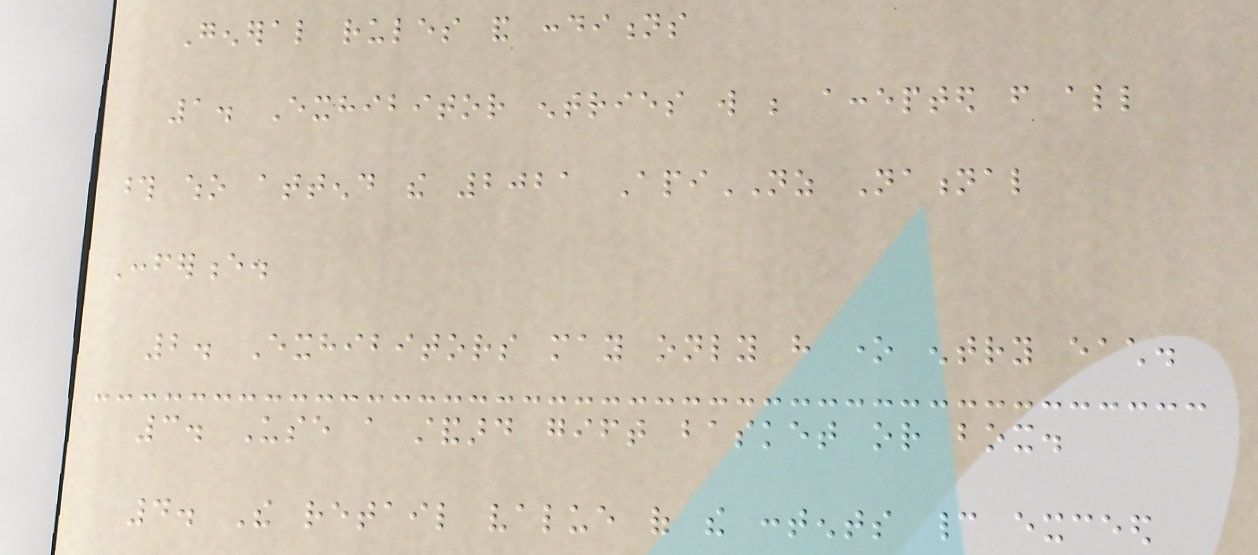General rules and conditions
1. Exhibitor entries will be accepted from all
those who attend the 2021 ApiNZ National
Conference.
2. Exhibitors may only have one entry each.
3. Use a standard gift basket or box.
4. The retail value of the contents cannot exceed
